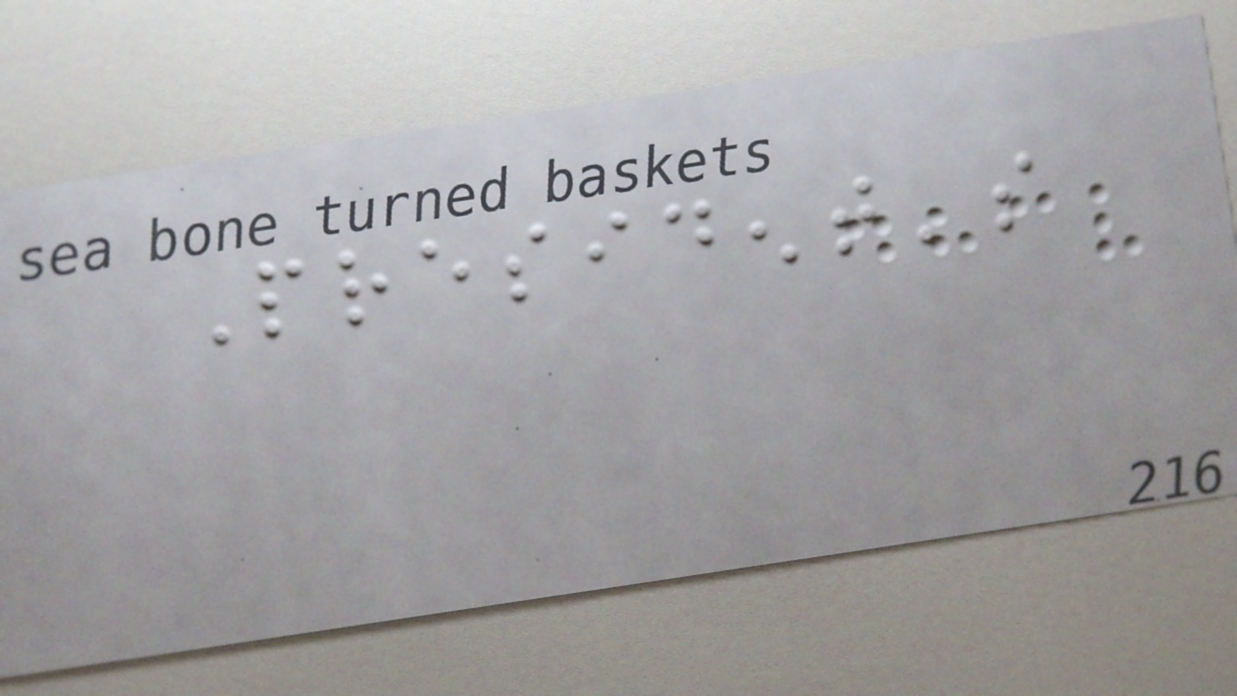President's
